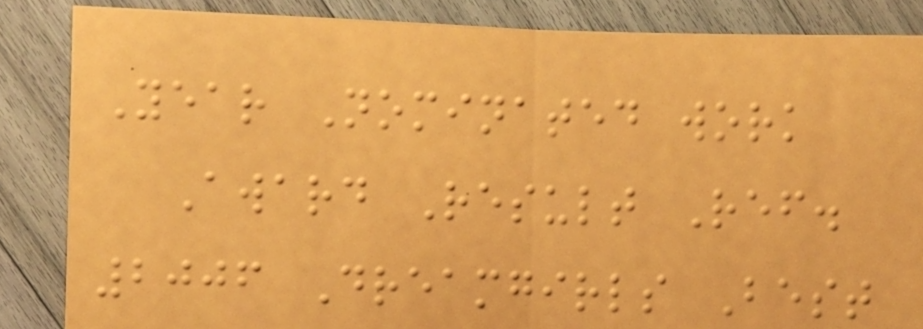Year Nominated work
Award Result Ref.
2006 Dreamgirls Best
